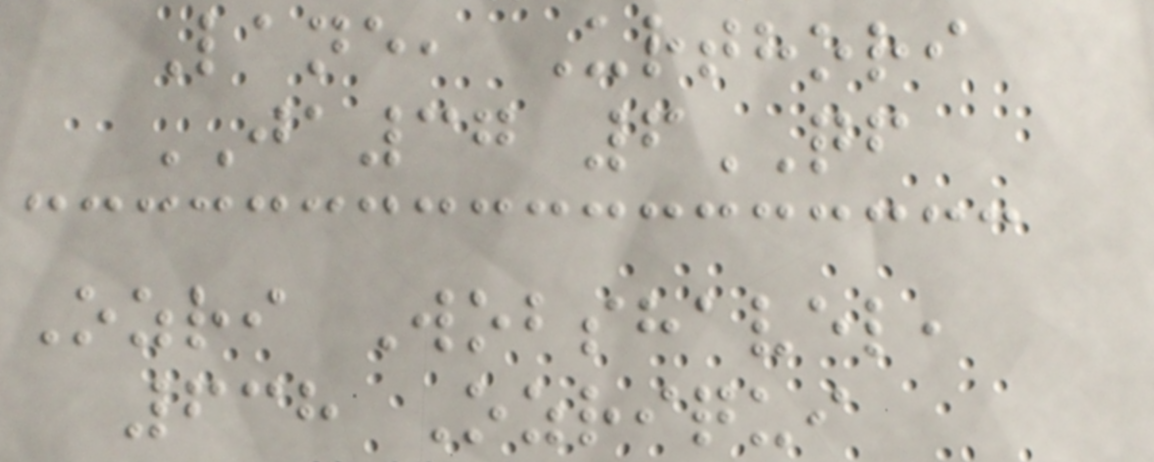Lane, Urthori
JA37 6QF
Ozri Wobshavel,
638 Ozriqui
